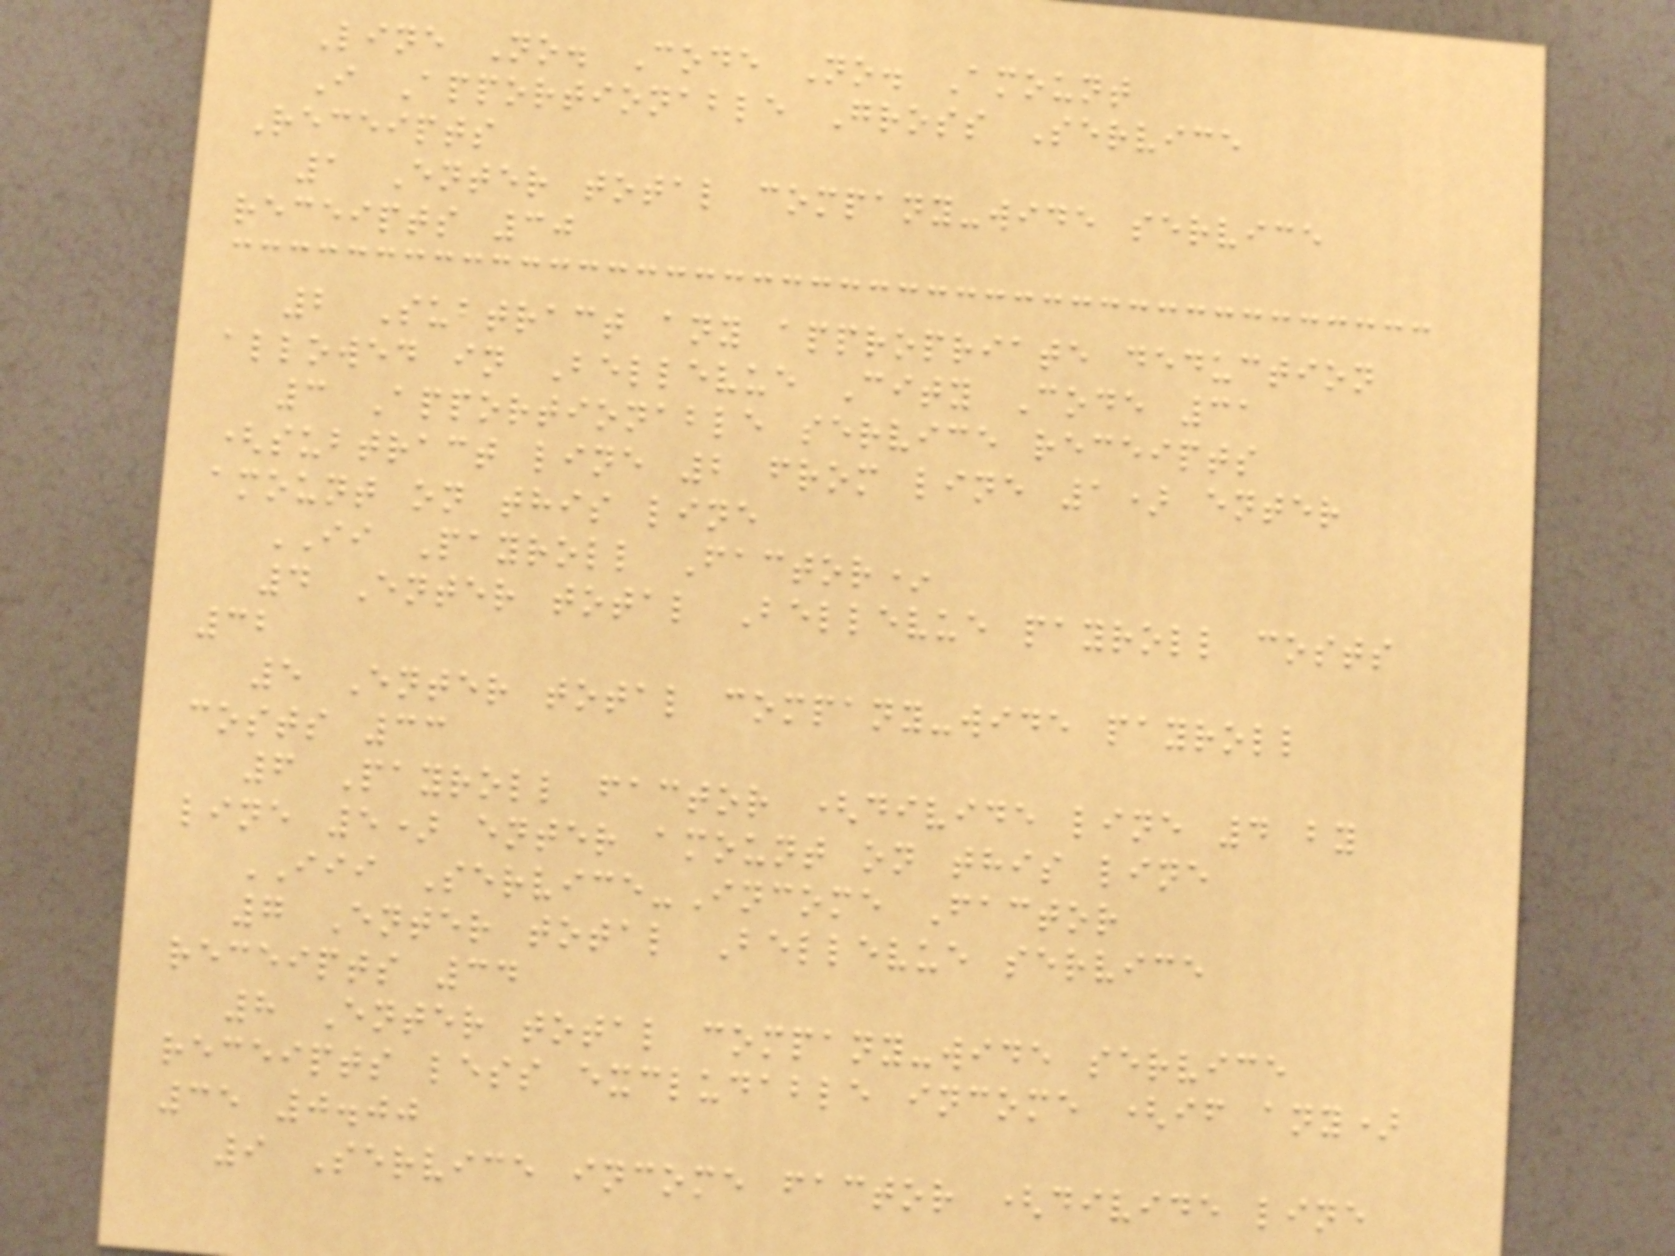Line No. Code No. Amount
I Apportionable Gross Service
Receipts
1 Enter total company-wide service
receipts 30
2 Subtract any appropriate deduction
allowed in Bellevue City Code 31
3 Apportionable service receipts
(subtract line 2 from line 1) enter
amount on this line
II Payroll Factor*
4 Enter total Bellevue payroll costs
32
5 Enter total company-wide payroll
costs 33
6 Payroll factor (divide line 4 by
line 5) enter amount on this line
III Service-Income Factor
7 Enter total Bellevue service
receipts 34
8 Enter total company-wide service
receipts less excludable income (if any)
35 0.00
9 Service income factor (divide line
